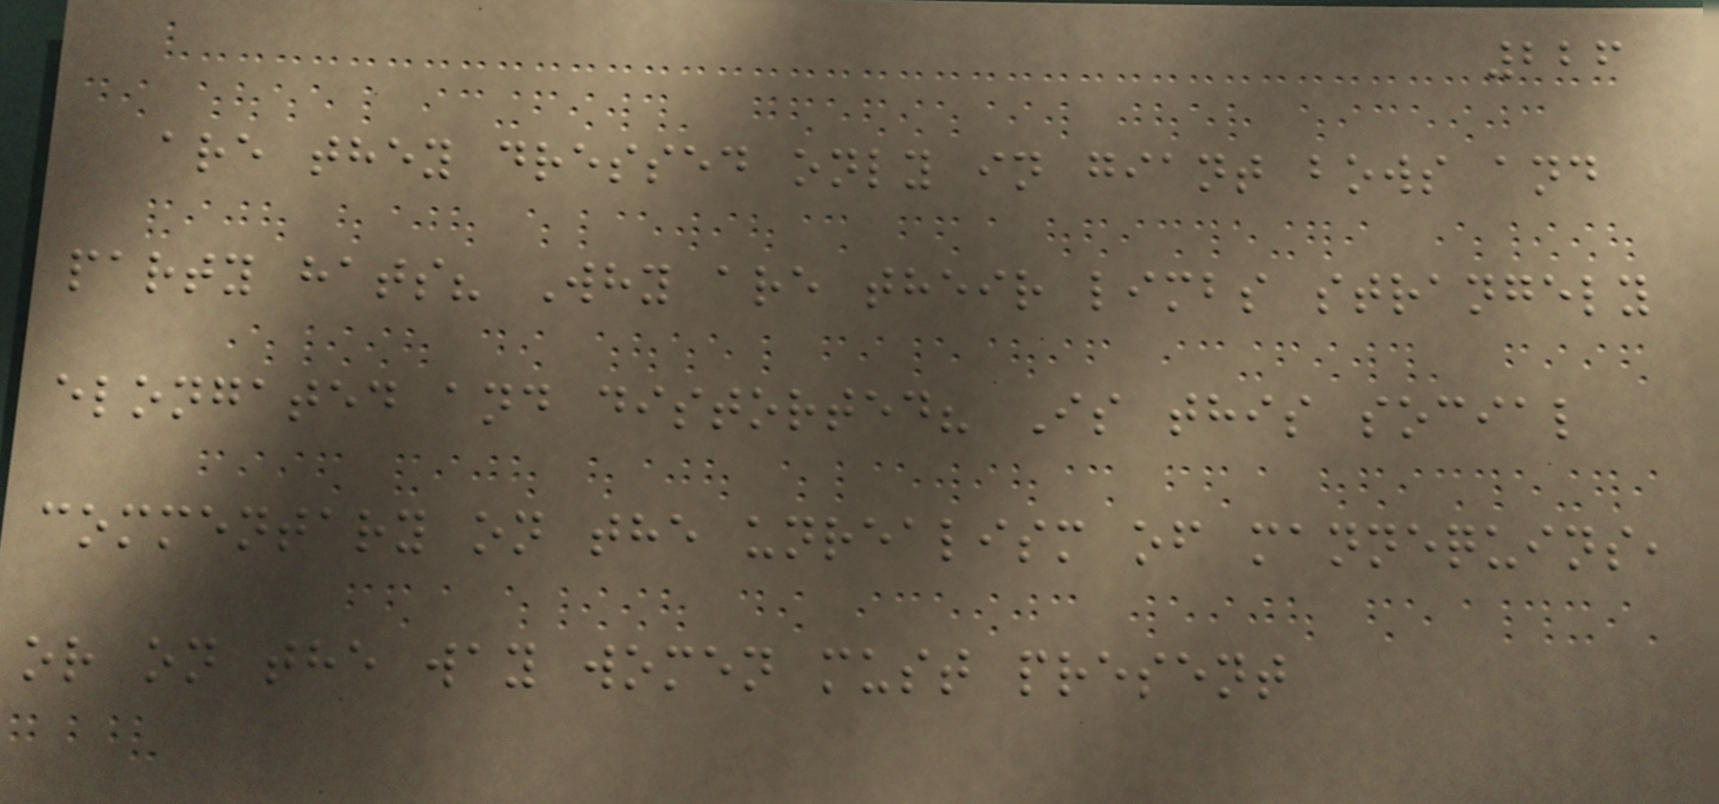226
are they dressed only in giant bows and
party hats? Why are their limbs strangely
elongated and distorted? Is this social
commentary on the unrealism of mannequins,
or on the way women must present
